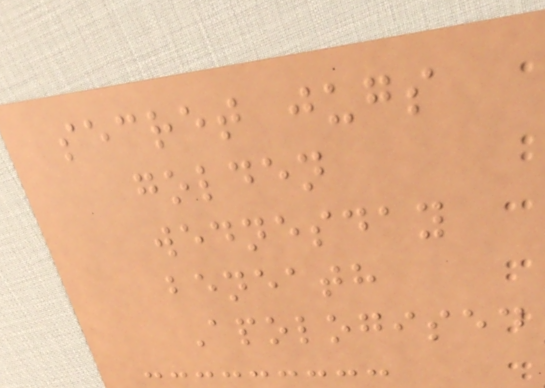secret jugs
golden
wednesday
beneath
Apologised
